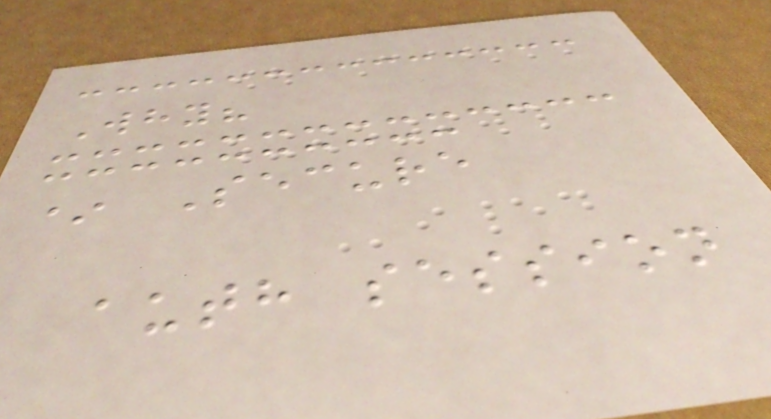Why?
* Secure
auth session
